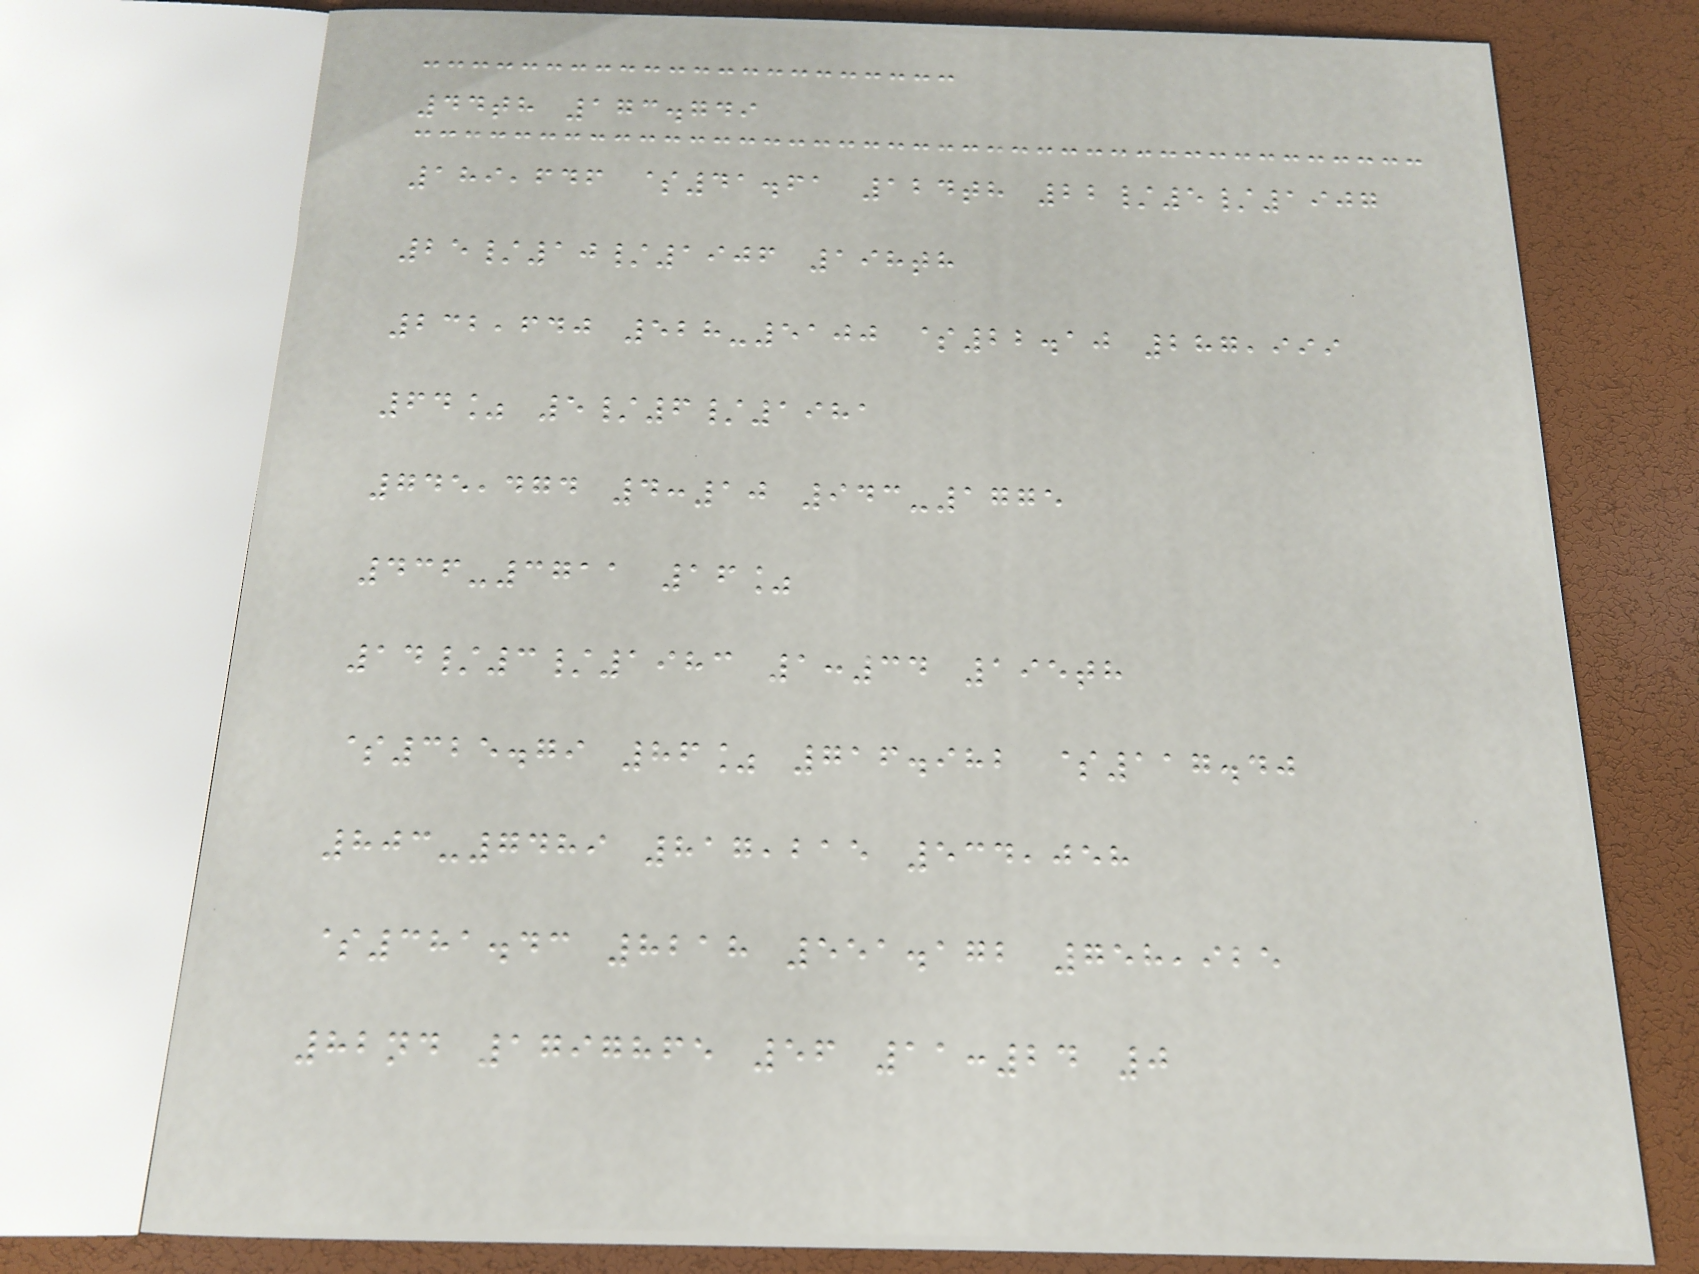44th 173.749
189,646 $41.61 124th 22/5/1907
25/10/1906 198th
232,640 528-5100 $22.10 287,999
64% 5/6/1981
745,474 4:10 943-1775
436-3711 16%
14/3/1983 1:34 195th
$325.79 86% 716.982 $117.40
803-7489 817,215 534,058
$381.43 8218 551.172 758,925
82nd 1797865 56 11:24 0
